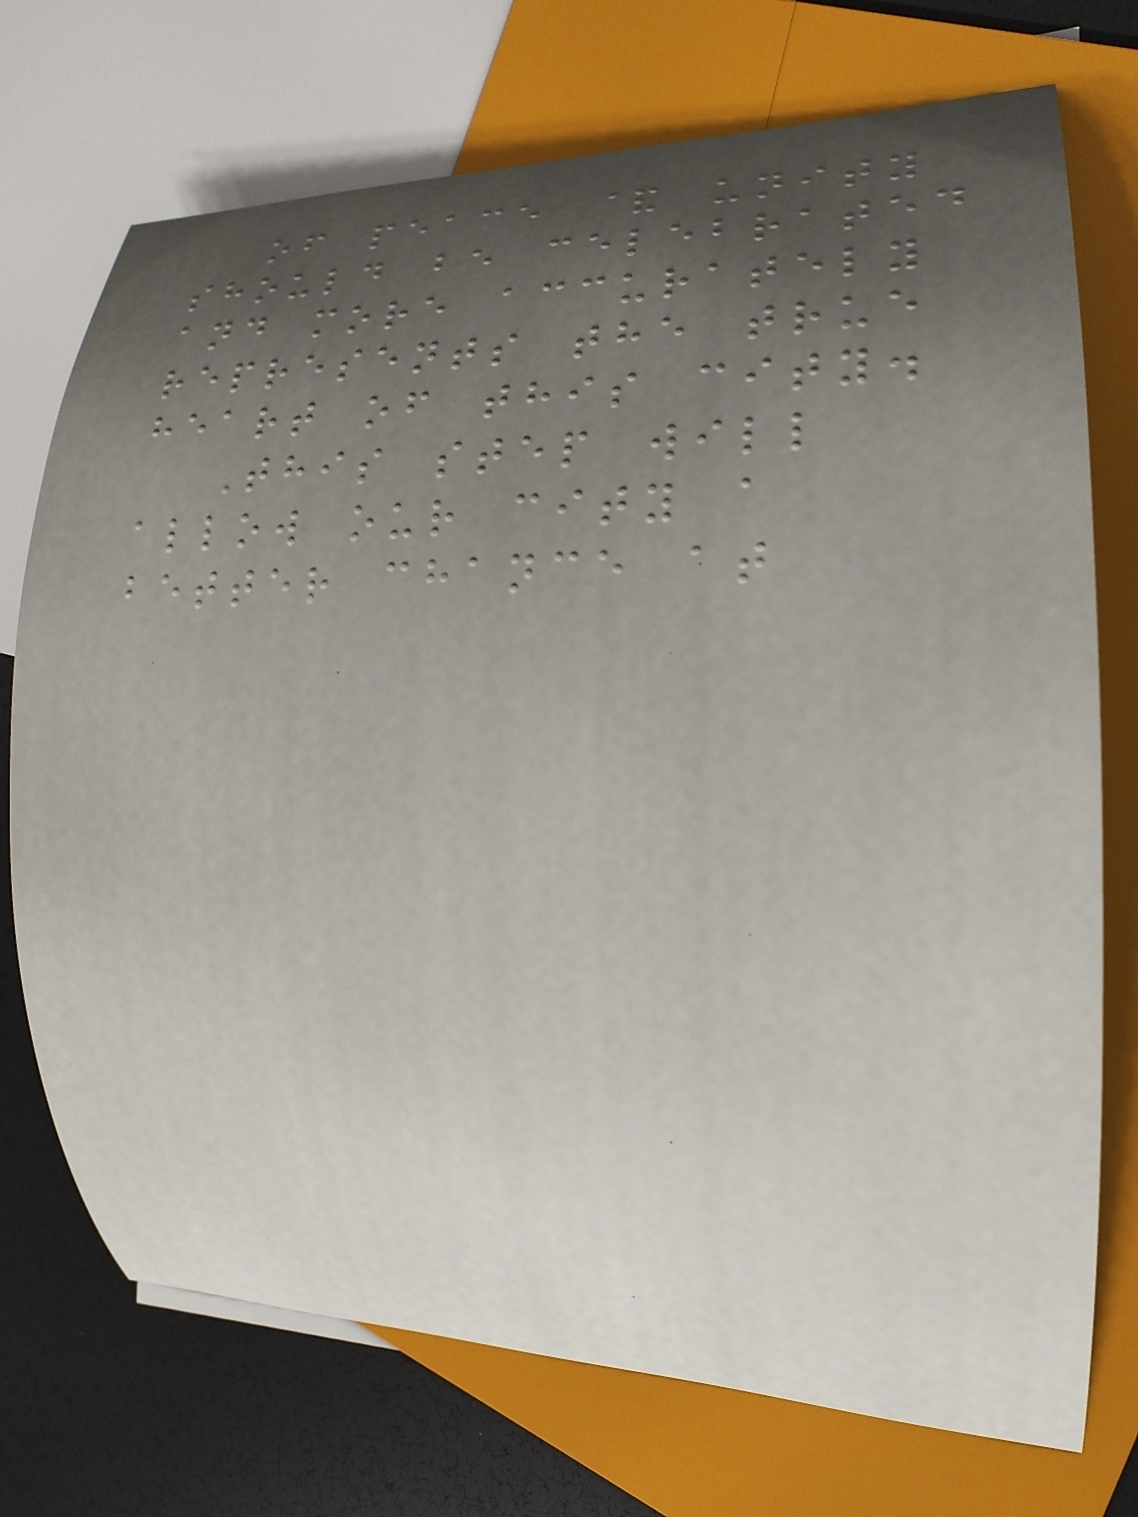of peace & unity
should be celebrated
and more accurately
represents the true
heart of this city.
This step will
allow our city a
better chance at
